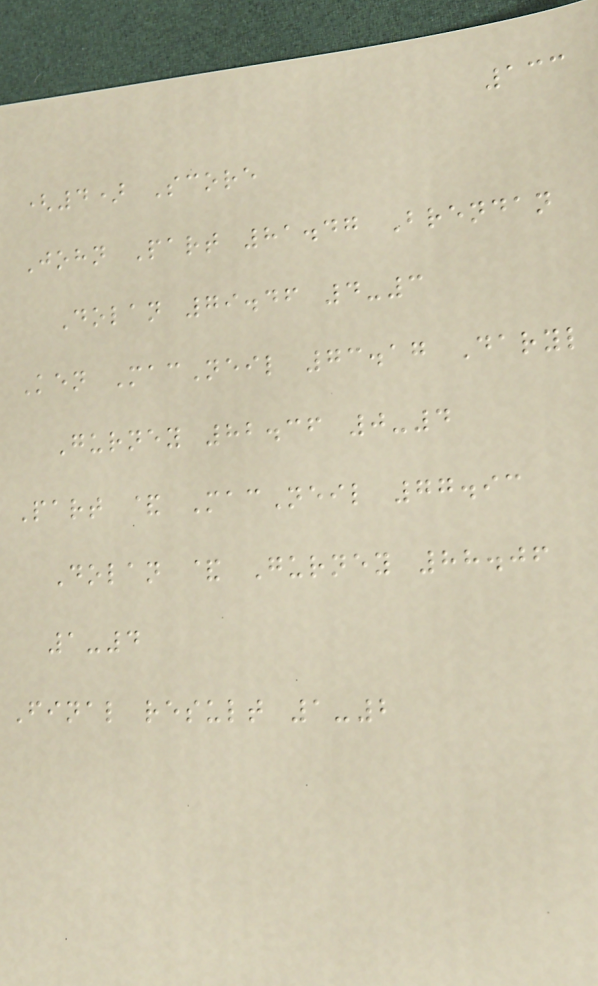133
(4) Score
John Part 81.47 Brendan
Dolan 79.46 4-3
Ken MacNeil 73.17 Daryl
Gurney 82.36 0-4
Part & MacNeil 77.93
Dolan & Gurney 88.06
1-4
Final result 1-2
